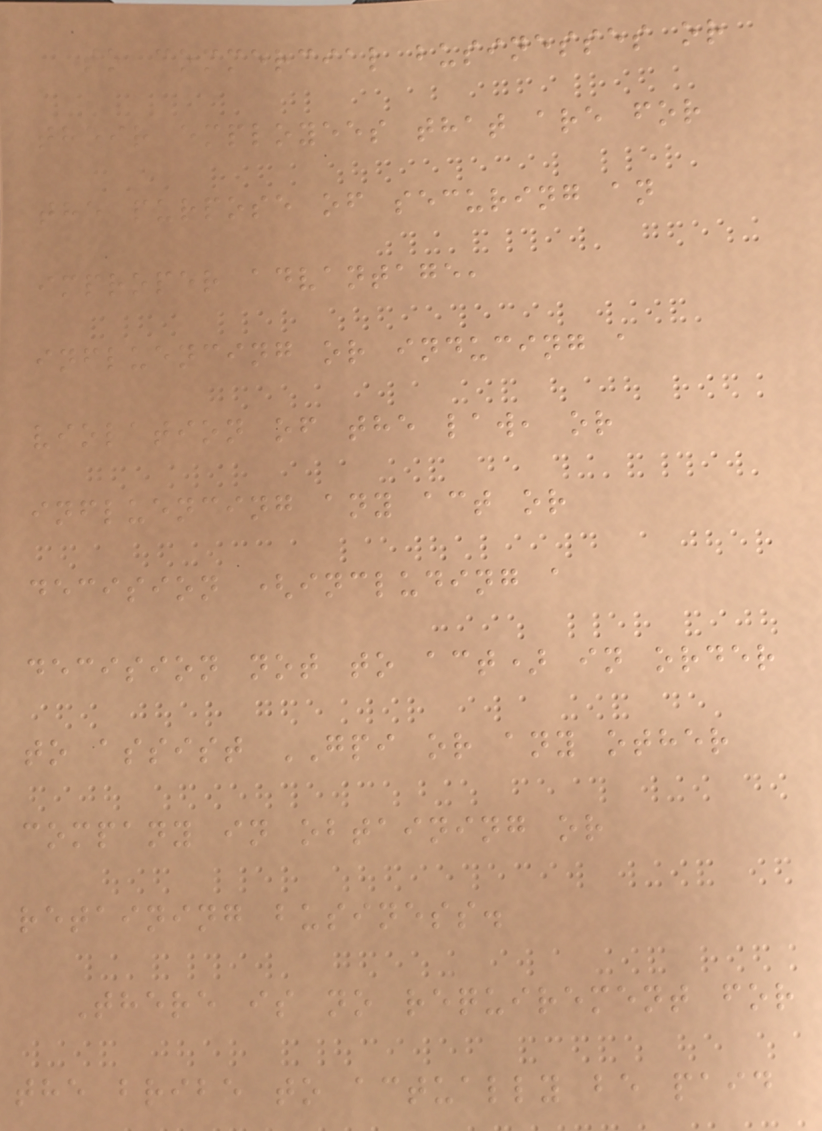to commercial businesses or
their employees that are for
the purpose of securing an
improper advantage,
influencing or inducing a
violation of the law, or
influencing any act or
decision (including a
decision not to act) in order
to assist GPI or any other
company in obtaining or
retaining business.
There is no requirement for
the bribe to actually be paid
